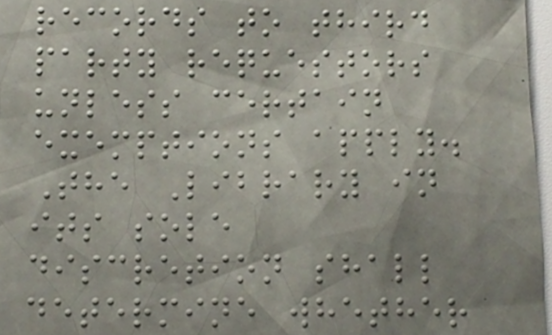records to third
party requestors
unless certain
exemptions apply.
The Library in
its sole
discretion shall
determine whether
